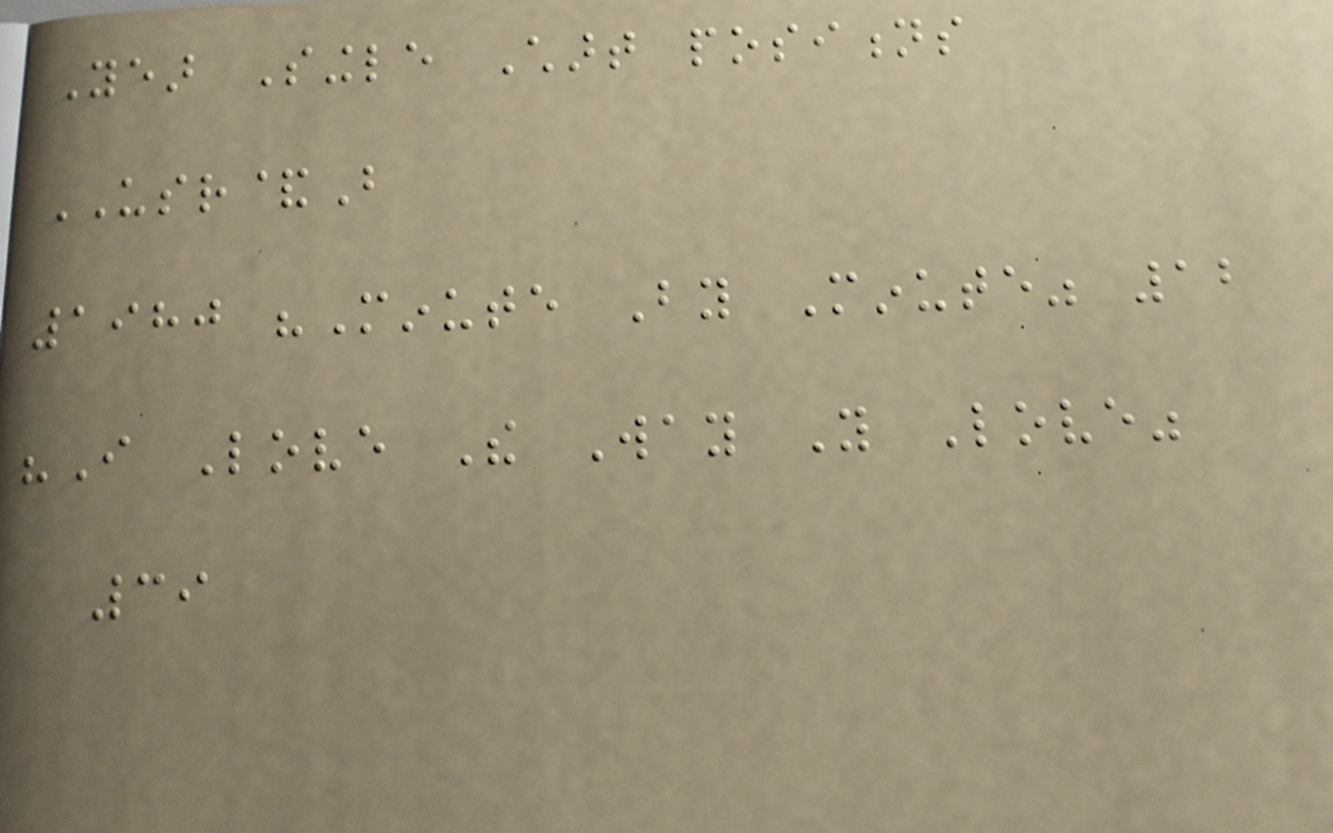Year Single Chart positions
USR&B
1980 "Minute By Minute" 12
"I Love The Way You Love"
39
